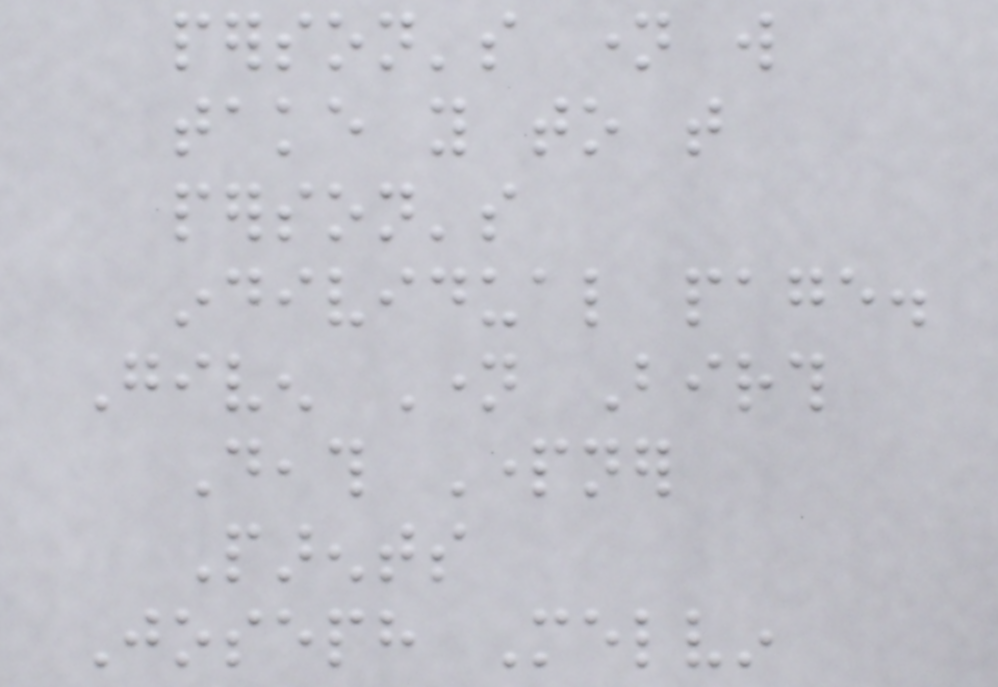person's name will
take you to that
person's
individual page.
Given Name Birth
Death Partner
Parents
Joseph Melvin
